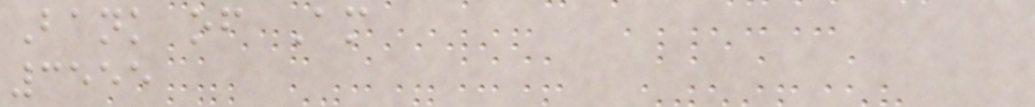Bank of Am
3555
